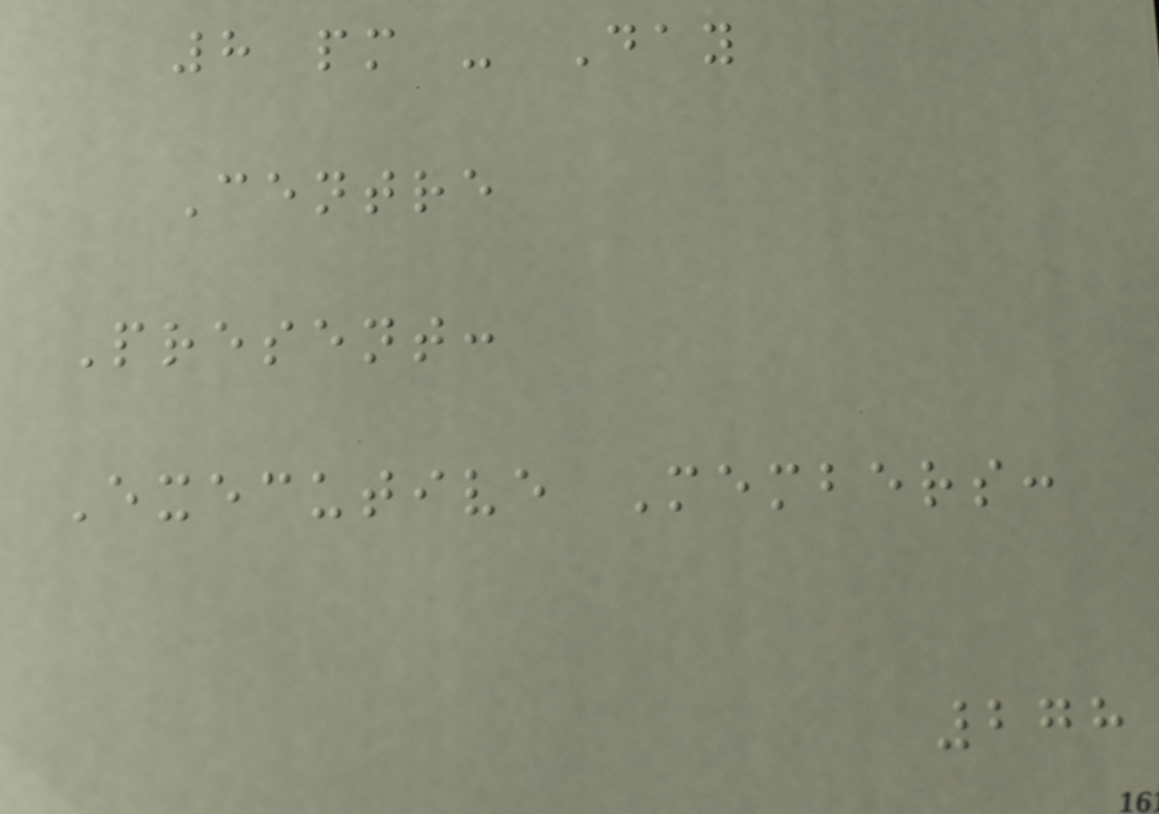8 pm - Day
Centre
Present:
Executive Members:
278
